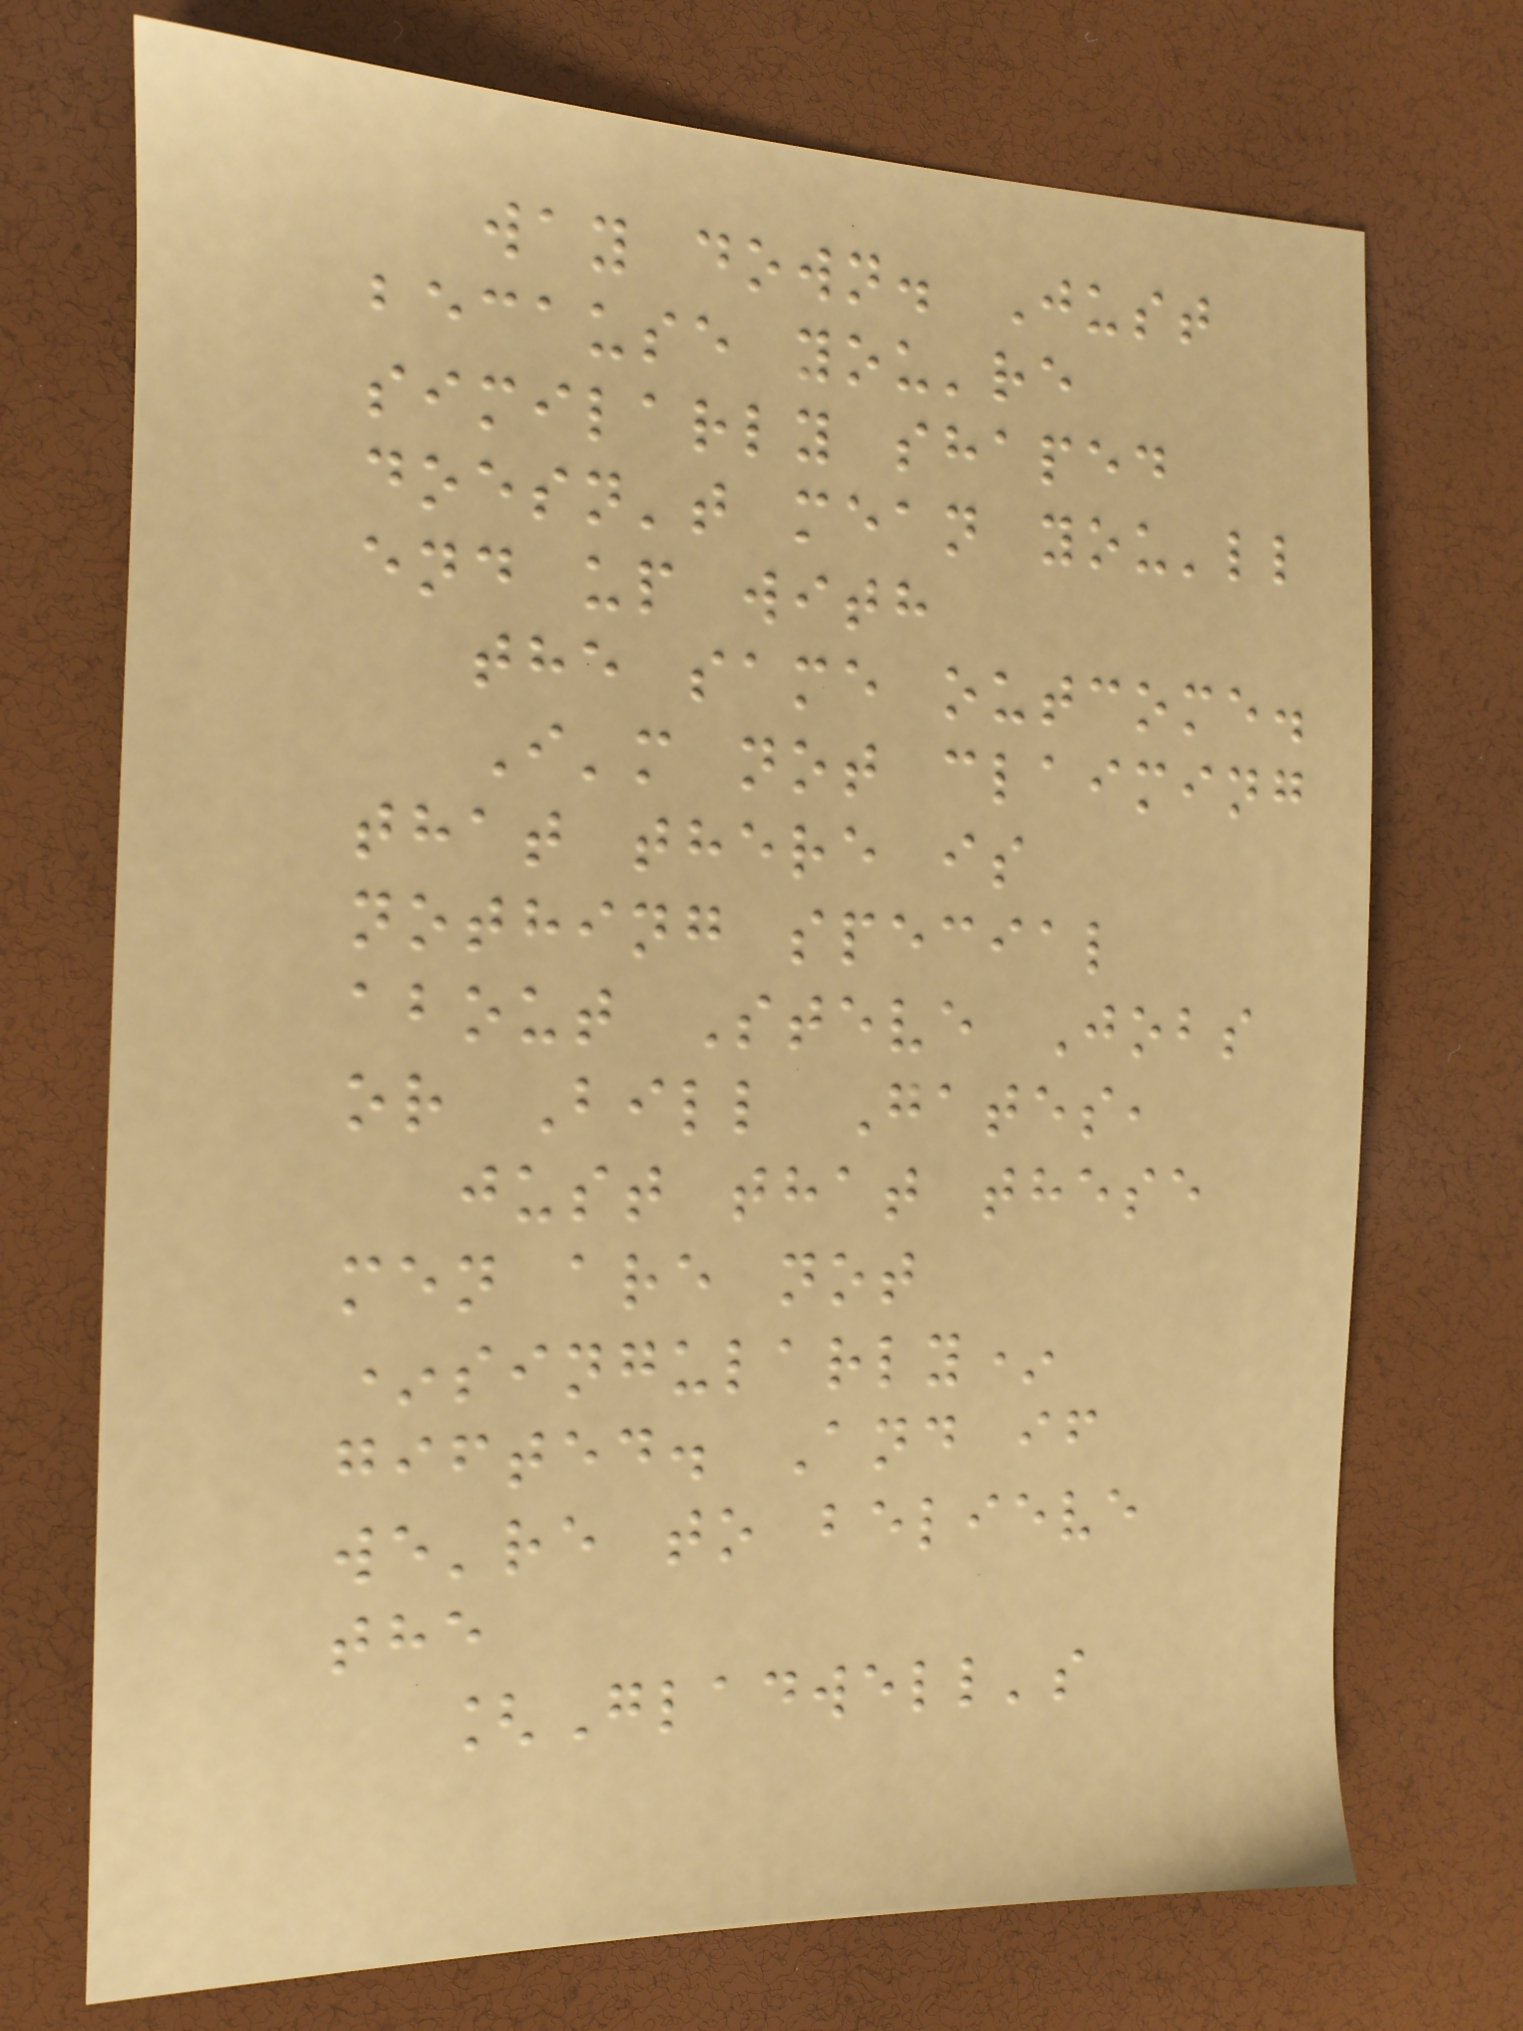way down. Just
because you're
similarly shaped
doesn't mean you'll
end up with
the same outcome.
I'm not claiming
that there is
nothing special
about Steve Jobs
or Bill Gates,
just that these
men are not
*singularly*
gifted. And if
we're to believe
the
[Gladwell's
